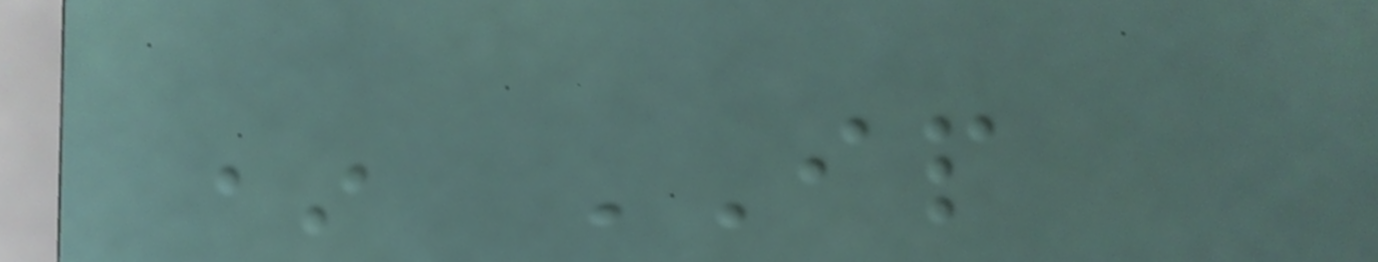* IP
